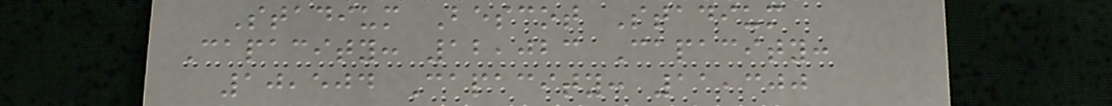Stadium Bescot Stadium
Capacity: 12,023 Capacity:
10,504 Capacity: 11,300
